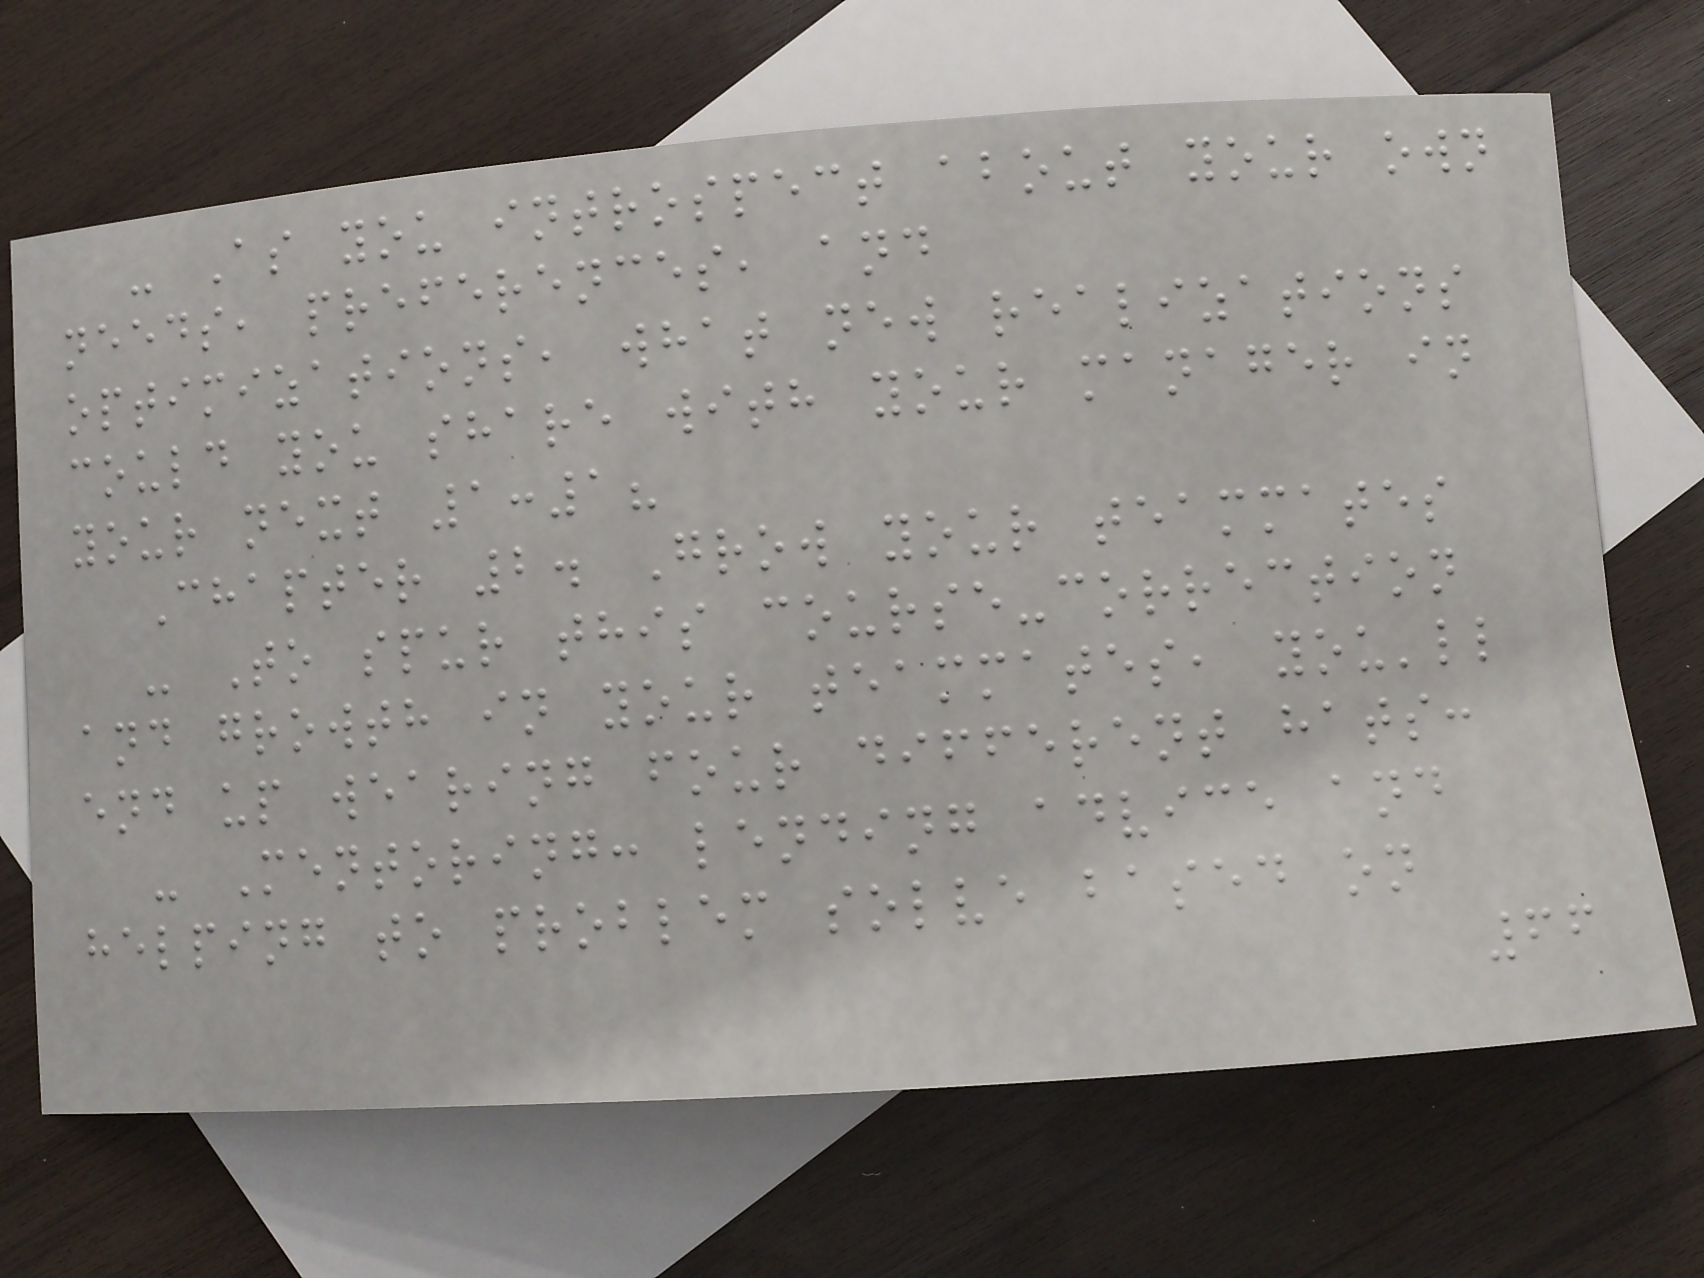- As you introspect about your own
needs, preferences, and
optimizations, what new realizations
could you share with your manager in
your next 1:1?
Chapter 2. Grow your teammates
- To spur this course-correction
and growth in your teammates, you'll
end up wearing four different hats:
- Mentoring: lending advice and
helping to problem solve based on
66
